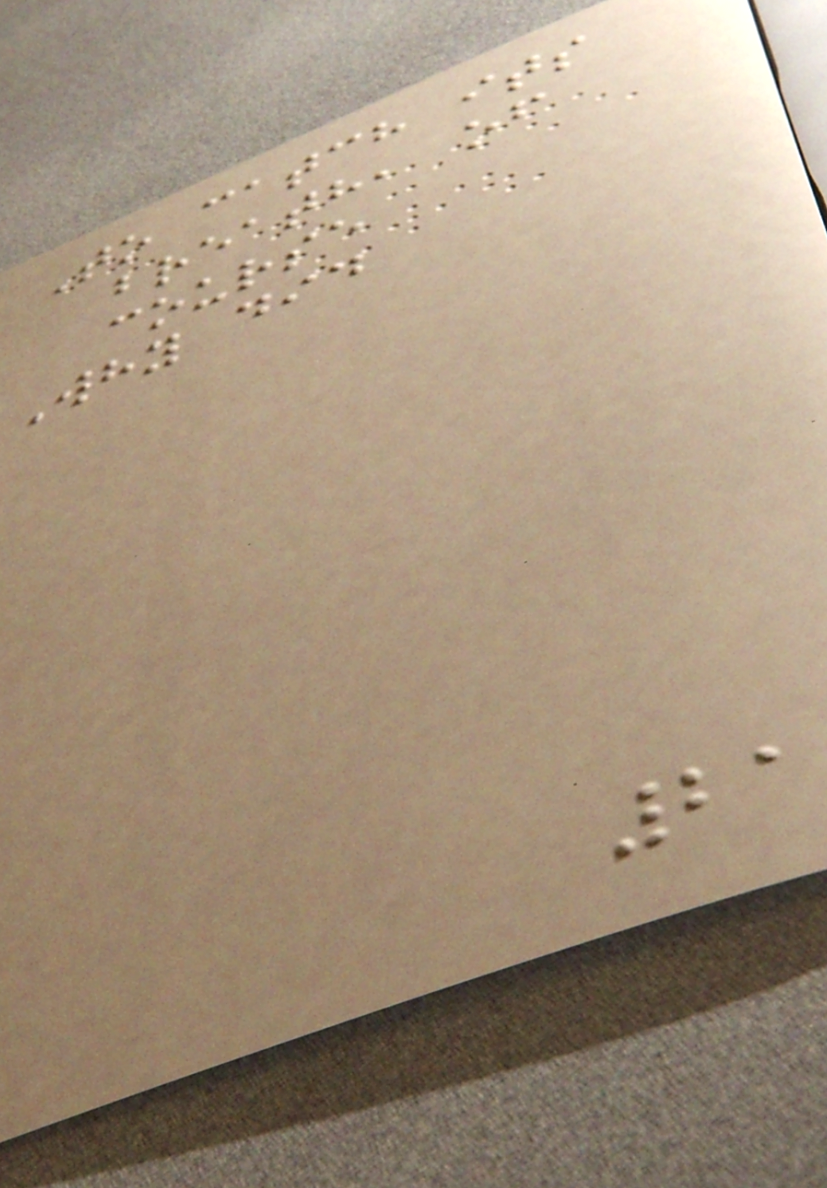To catch its
breath, of
course
Why did
21
